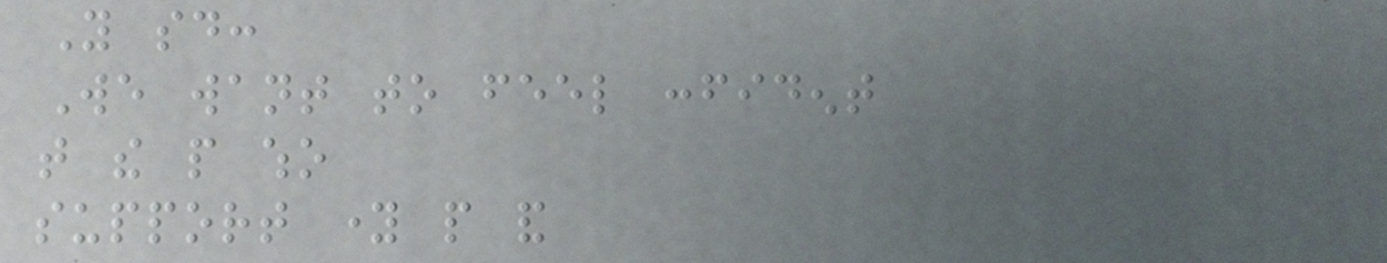You said:
We want to feel confident
that the people who
support young people and
